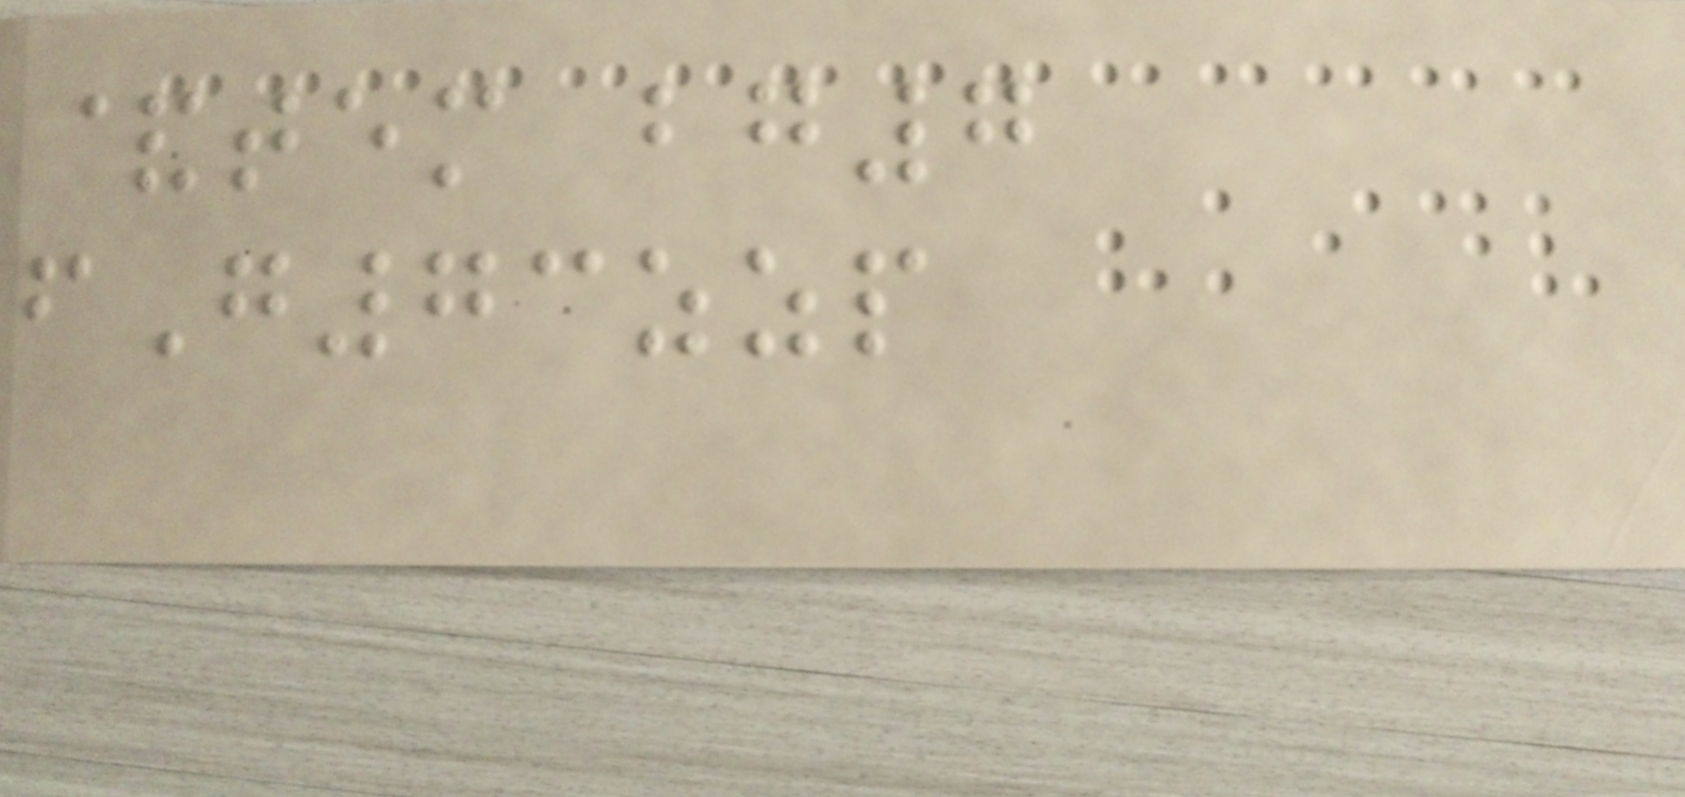&tem bg7
fG73zzp
